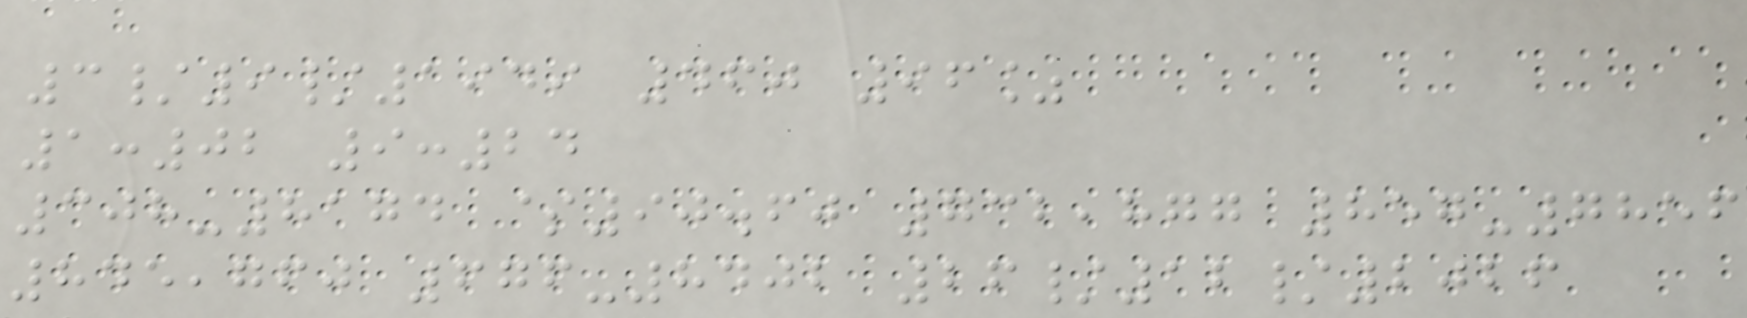3/9/1949 460 96%
1:02 9:24
308-8174 $90.60 732,877 857-7856
845,760 676-8402 26/12/2026
